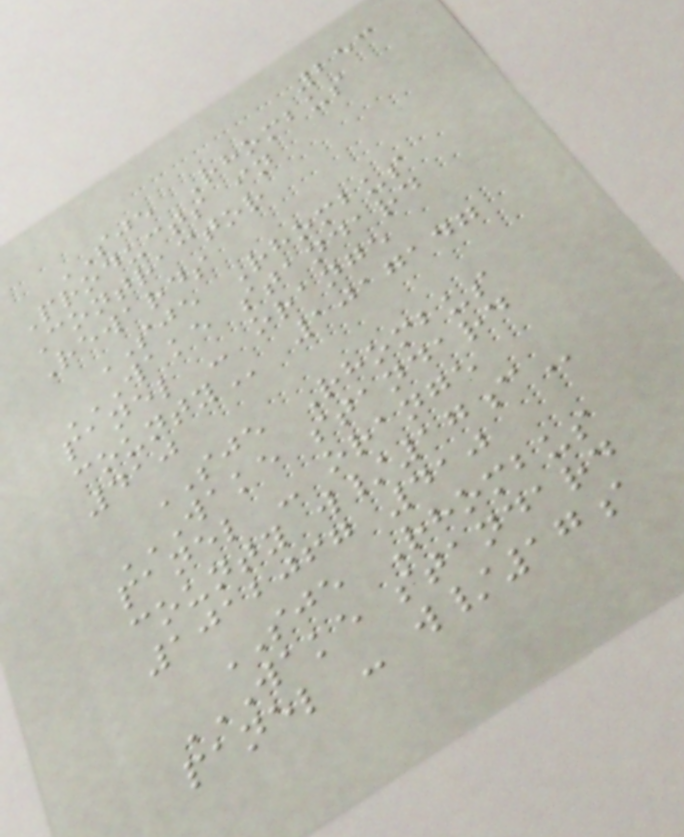253
SJE Rhombus
Products in
Contractor
Rewards
SJE Rhombus
WAKE STANDARD
PANEL - ORANGE
COUNTY 1017147
410
SJE Rhombus
WAKE STANDARD
PANEL - ORANGE
COUNTY W/17C
1012067 410
SJE Rhombus
WAKE STANDARD
PANEL - W/17A
